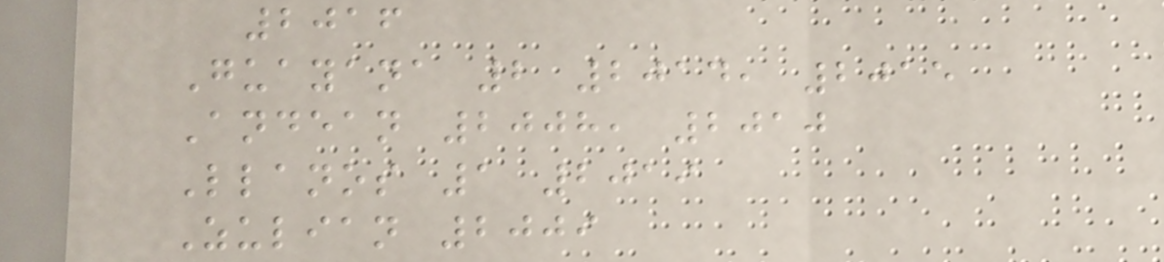2016
Guayana 2 2014, 2015
Andean 2008, 2010
Llanos 1 2019
Zulian 2009
